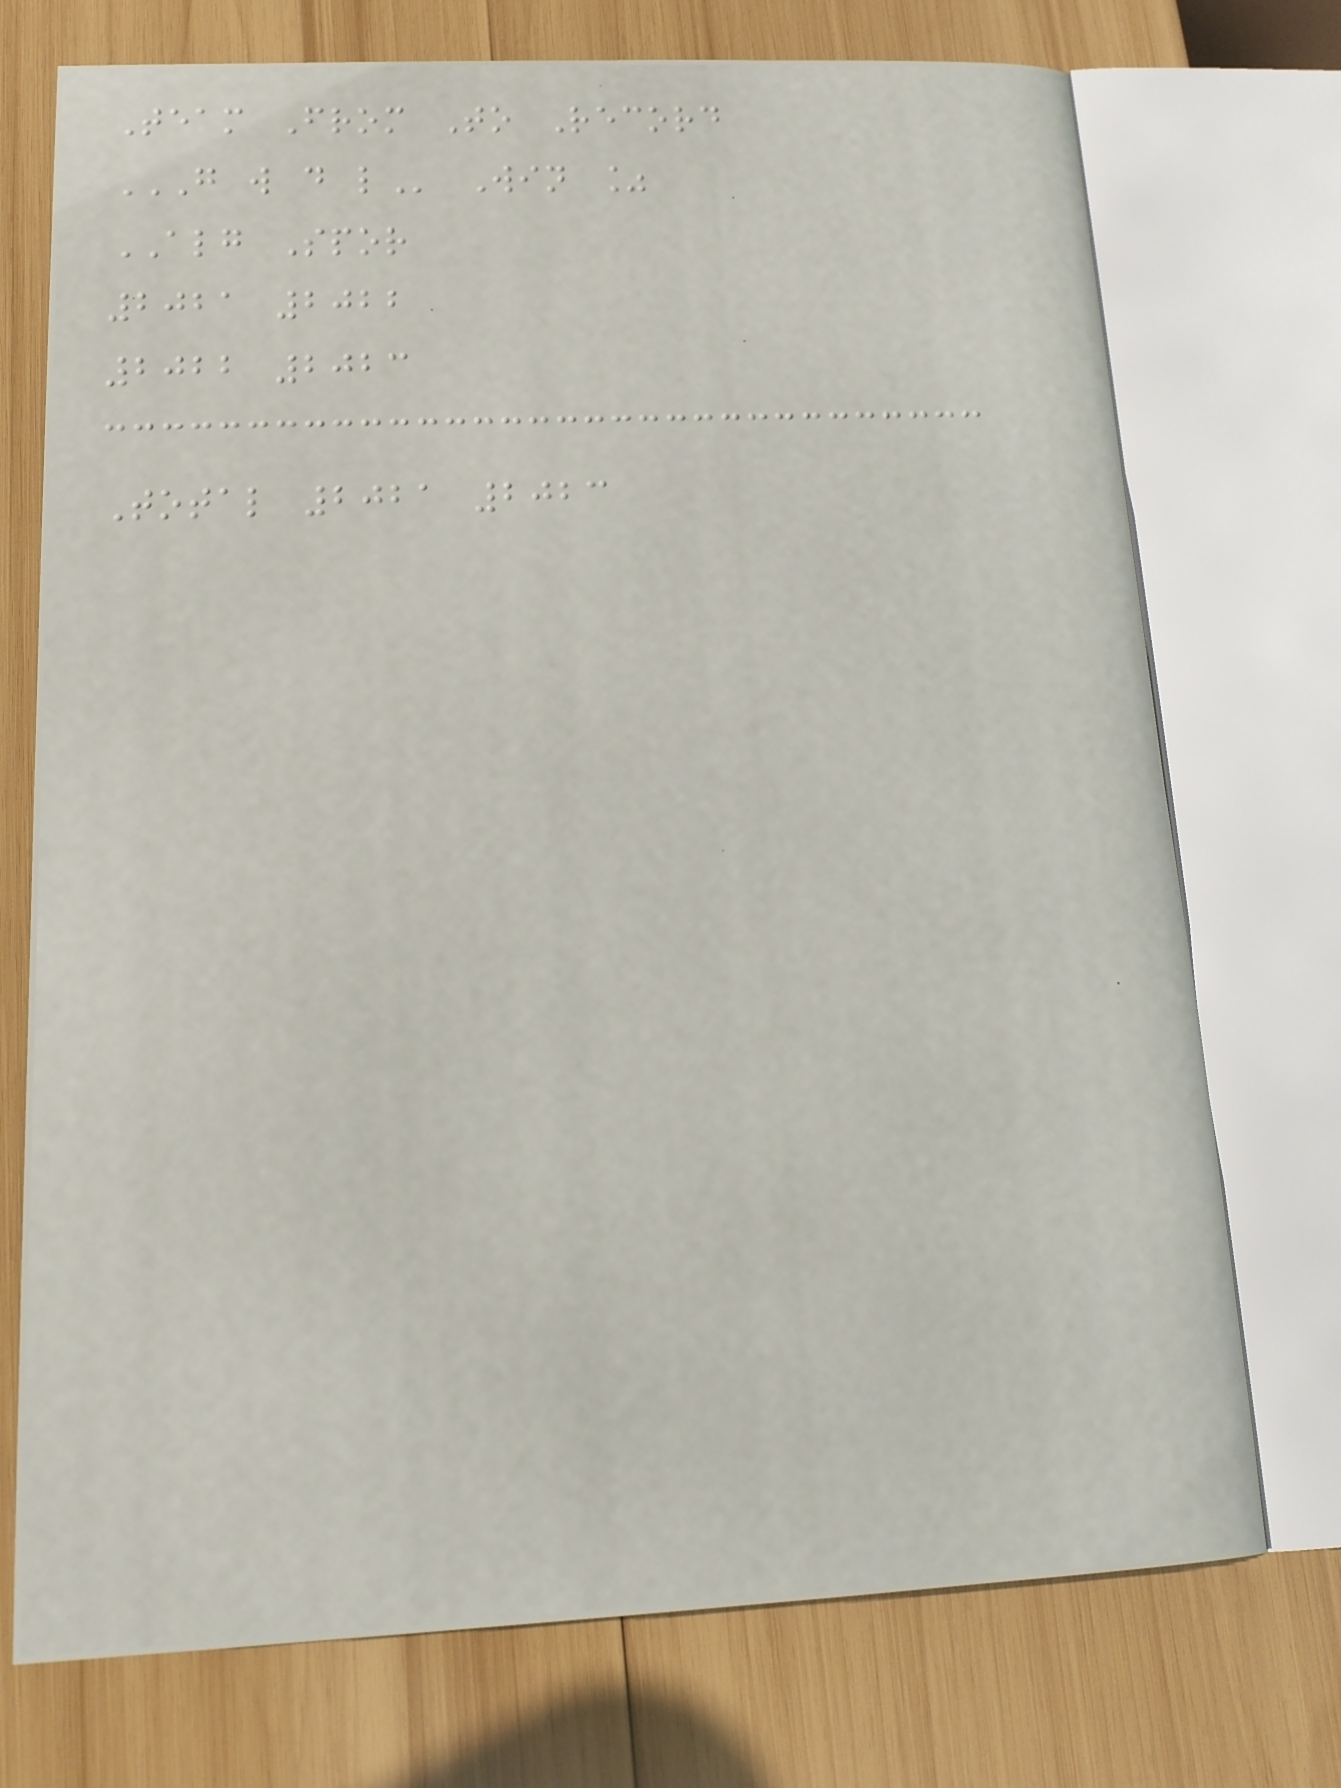Team From To Record
G W D L Win %
ALG Spor
2021 2022
2022 2023
Total 2021 2023
